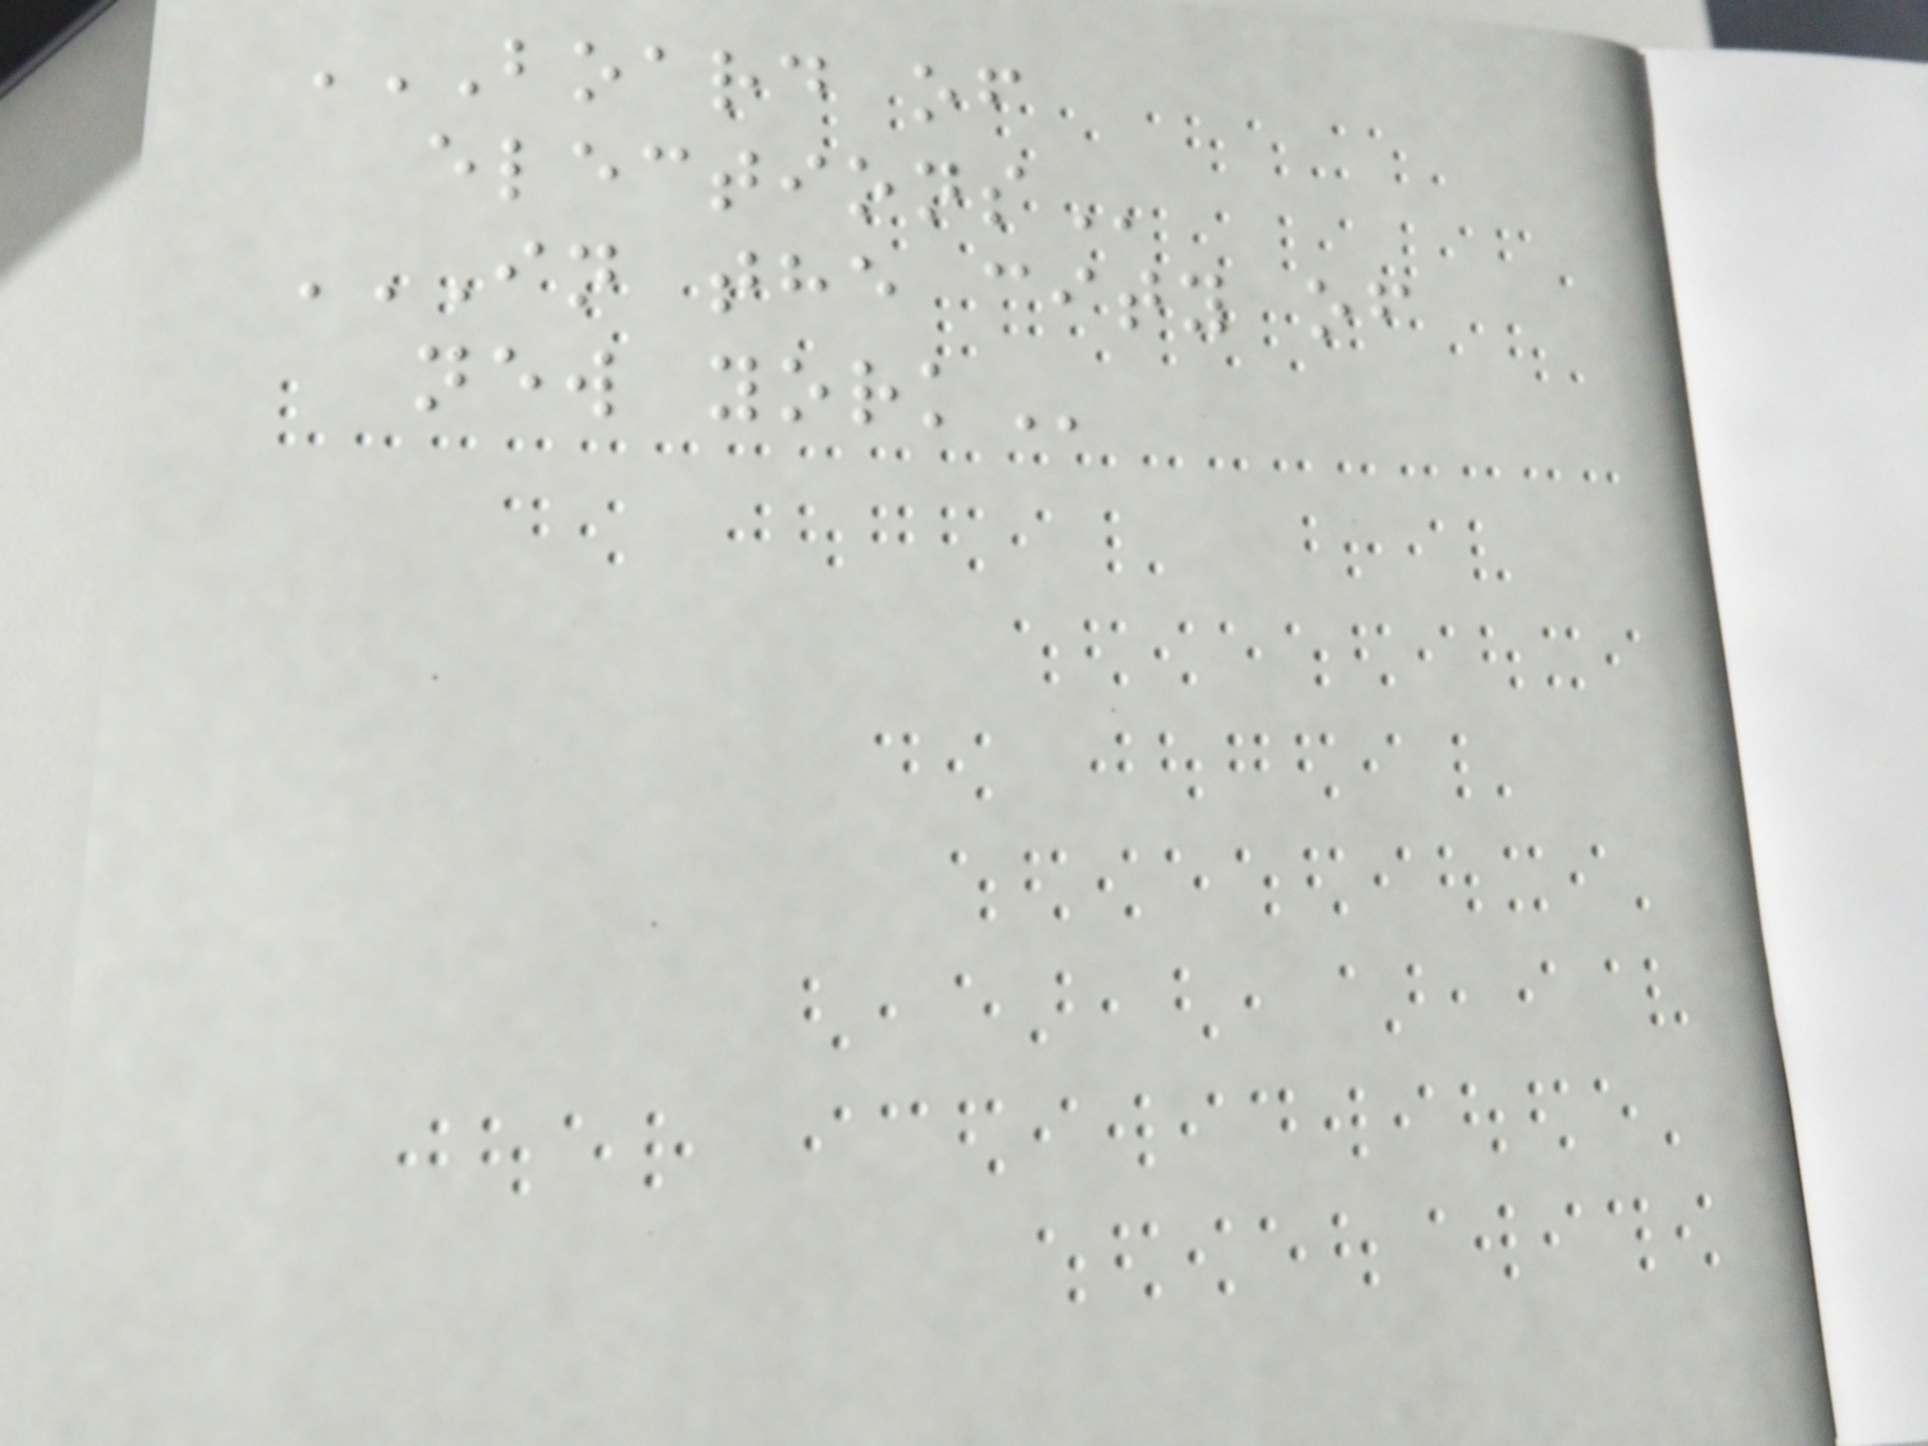BOARD OF
ELECTIONS
IN THE CITY OF
NEW YORK
